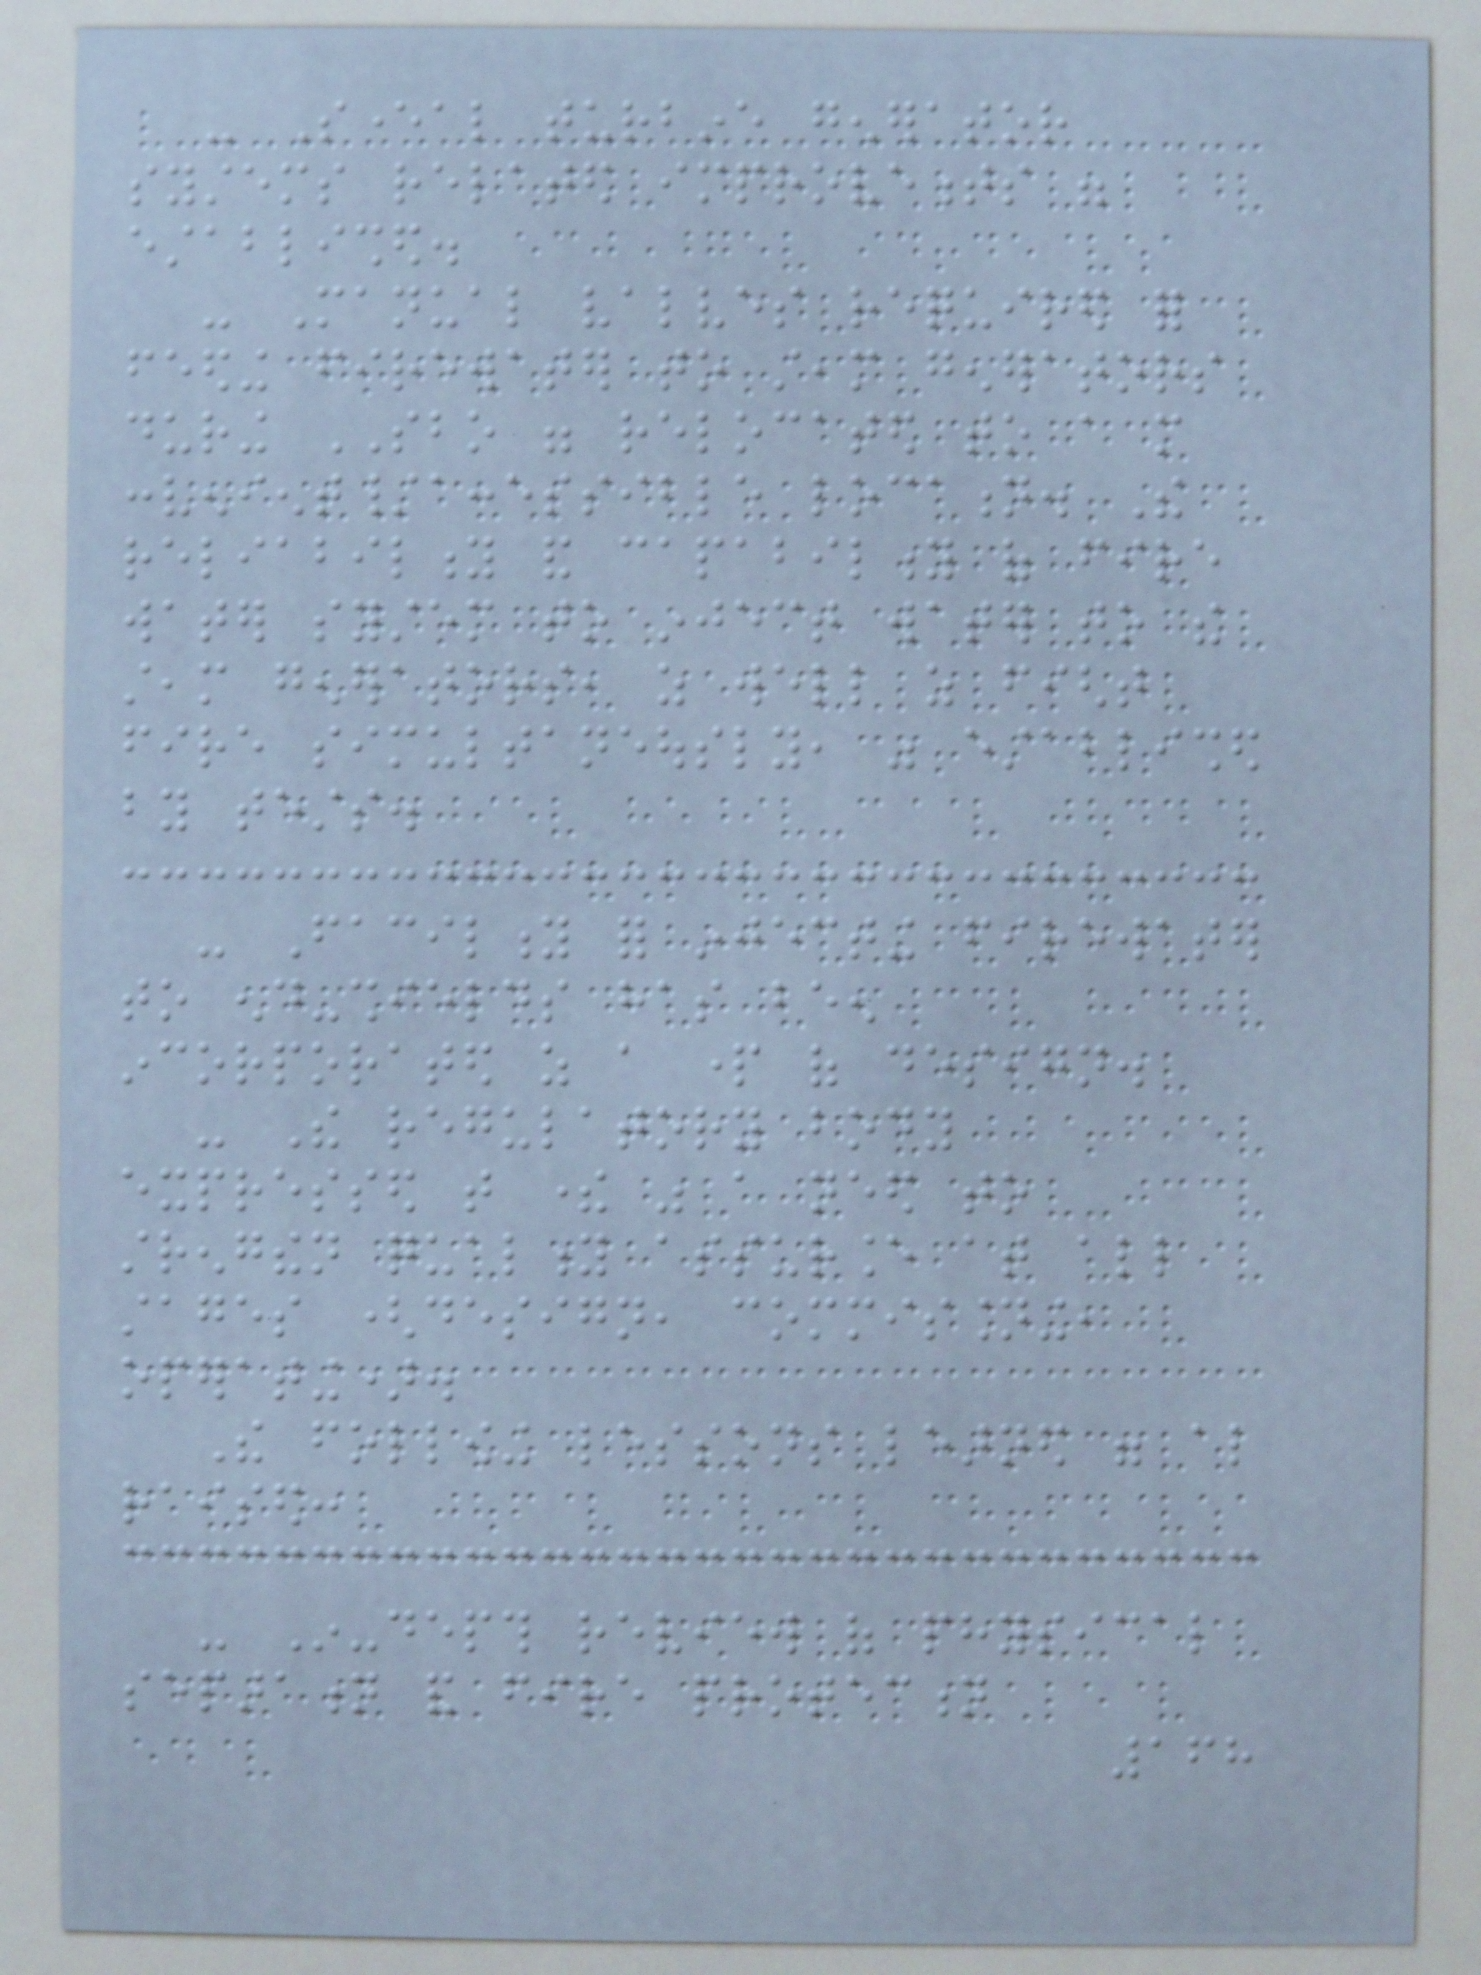- Several turbine generator
systems related improvements were
established.
- Manual valves required for
feeding firewater to steam generators
during SBO were relocated to a more
convenient/accessible location. The
reliability and capability of fire
water system to inject water to the
steam generators, as well as fight
fire simultaneously, was established
by tests.
- Facility for injecting firewater
to end-shields has been
incorporated as a part of design.
- The regulatory body
expressed that there was a need to
strengthen quality assurance at all
stages (design, commissioning,
operating).
The following lessons learned were also
raised:
- In-depth review of physical
separation and fire protection
168
